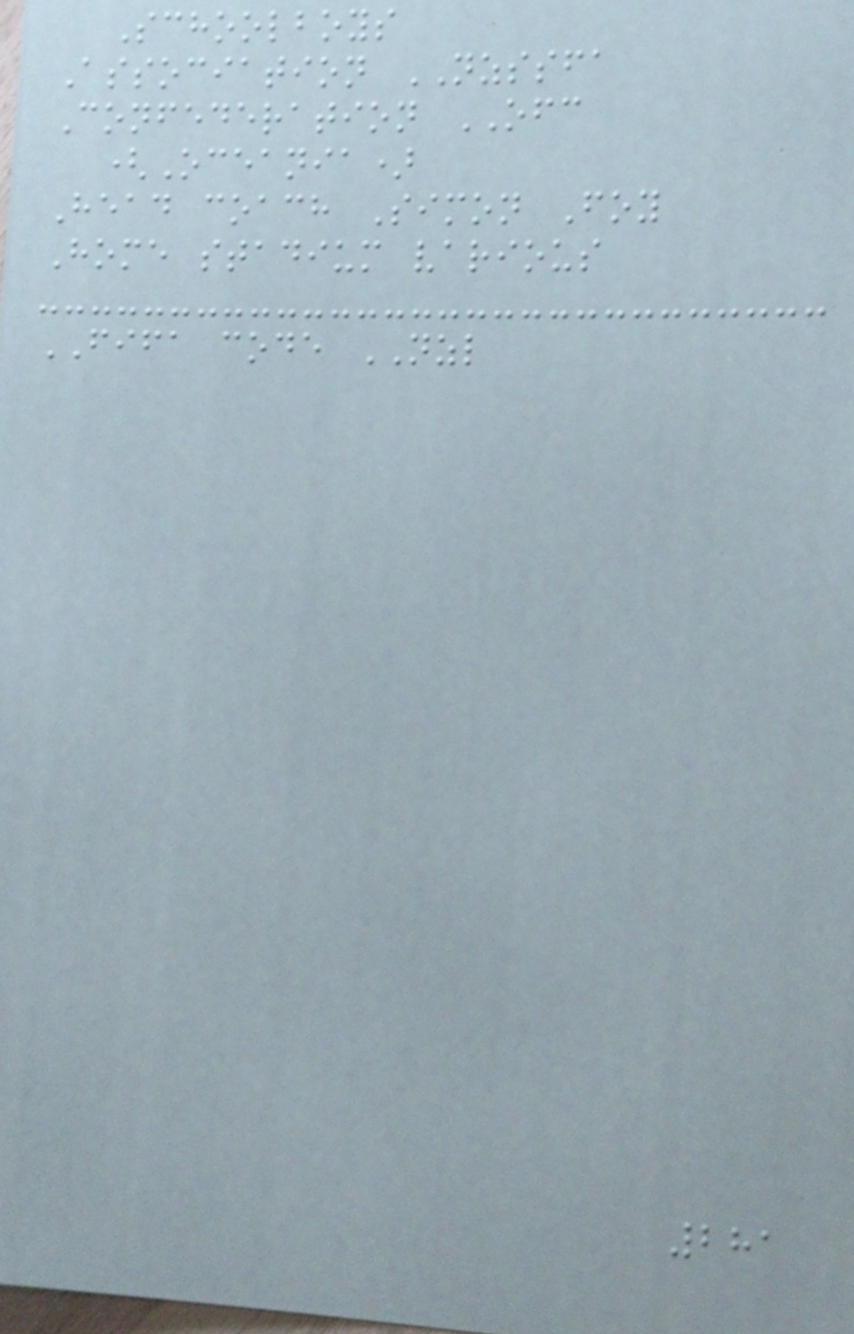Schoolboys
Association NZSSFA
Confederation OFC
(Oceania)
Head coach Simon Foy
Home stadium various
FIFA code NZL
281
